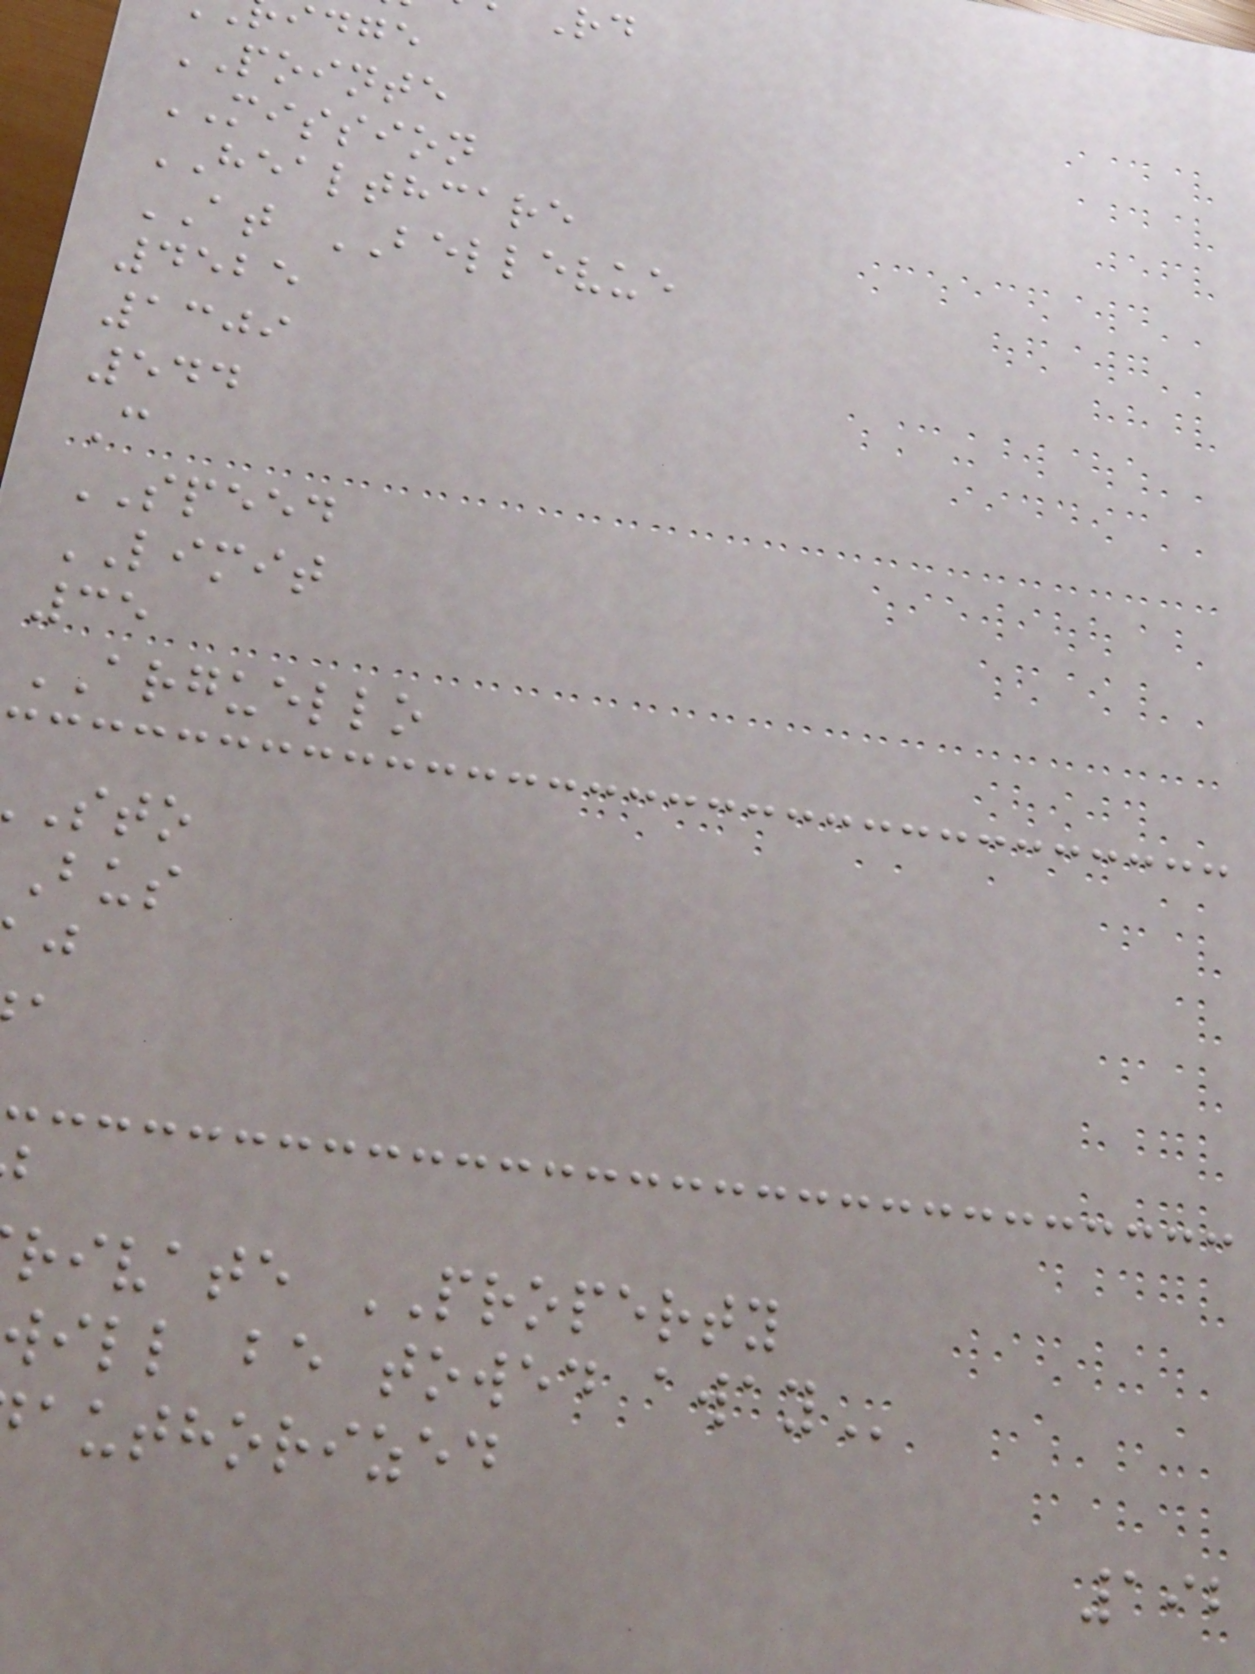idge
POINTE
MISSION
HEALTHCARE
AT BELLEVUE
4525
1309
544
C
SPEED
LIMIT
35
ARGUELLO
rivate PROPERTY
ill be towed
authorized
192
